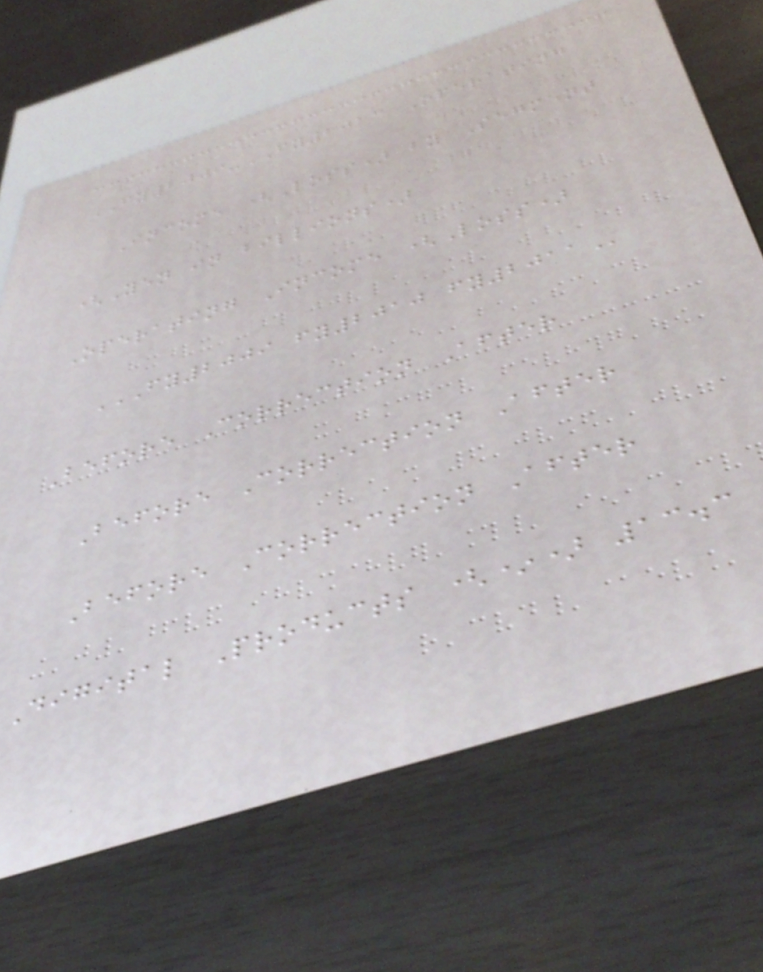FY2009-FY2013 Operating
Income (Loss) by Segment
(Yen in billions)
Operating Income (Loss)
FY2009 FY2010 FY2011
Before Correction After
Before Correction After
Before Correction After
Digital Products (*) 13.3
